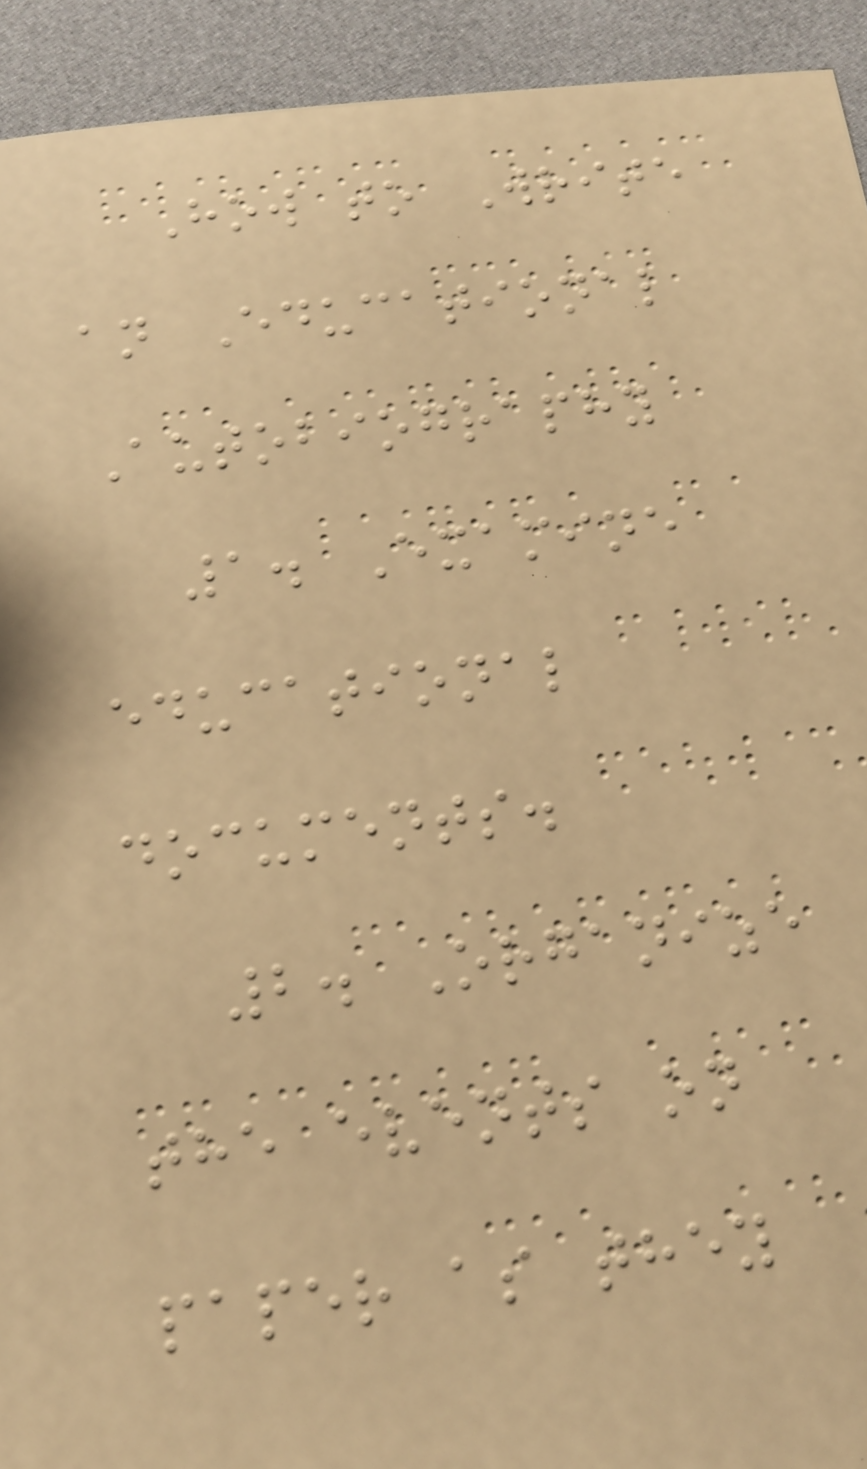How to Write
an Educational
Autobiography
1. Examine
educational
documents.
2. Organize
the events on
paper as they
